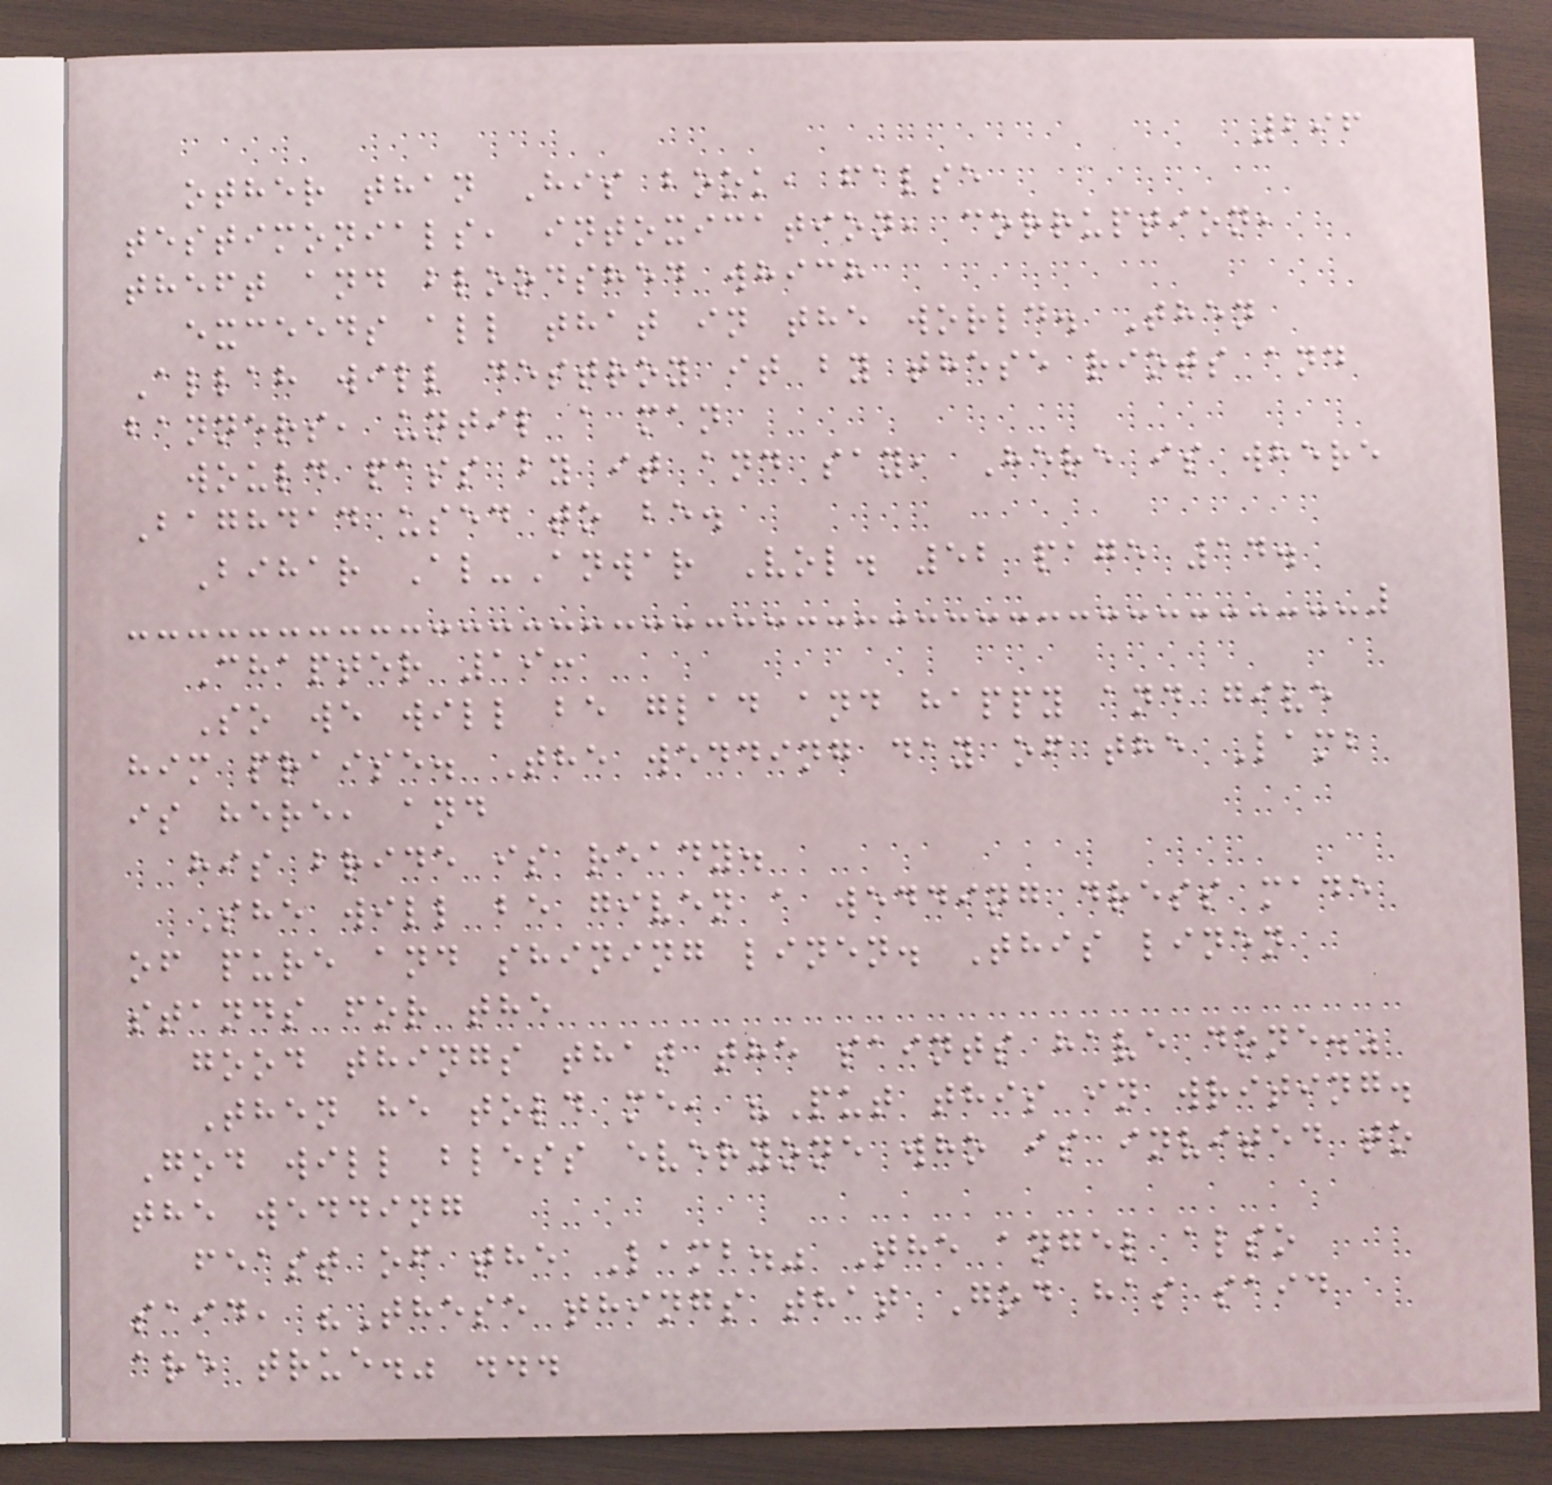296
other than His book, false
testimonials, intoxication, corruption,
theft and bloodshed which
exceeds all that in the world. Then
Allah will destroy it by these riots and
banners, until a man
would pass by it and say, Here is where
Baghdad used to be.
Bihar Al-Anwar Vol. 52 page 14.
Chapter 19:
So we will be glad and happy and give
him praise. The wedding day of the Lamb
is here, and
his bride is ready.
She will be given a wedding dress made
of pure and shining linen. This linen
stands for the
good things that the saints have done."
Then he told me, "Put this in writing.
God will bless everyone who is invited to
the wedding
feast of the Lamb." The angel also
said, "These things that God has said
are true." ...
